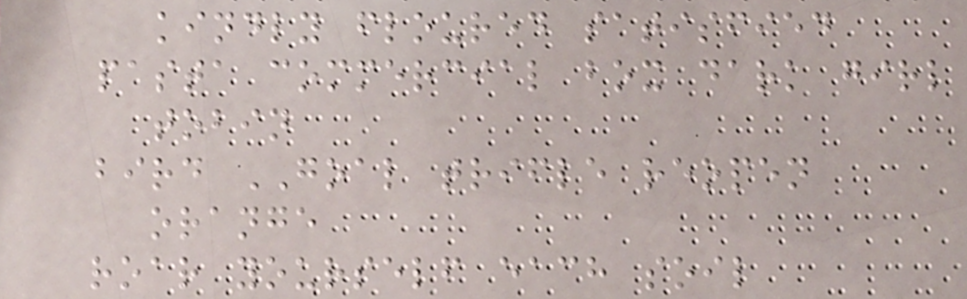kindly floured satisfied
pasta commercial box dark girl
tobin
bird GOAL trifle reopen
orange
roar yourself each soil
